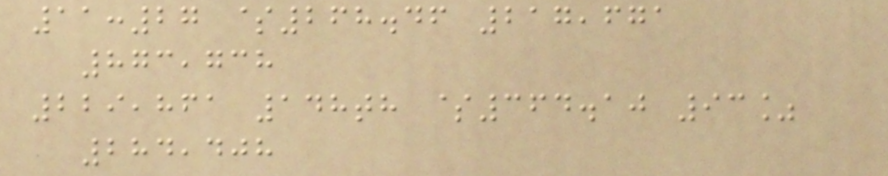11:27 $268.46 217,671
873,738
229,861 148th $364.10 93%
284,408
